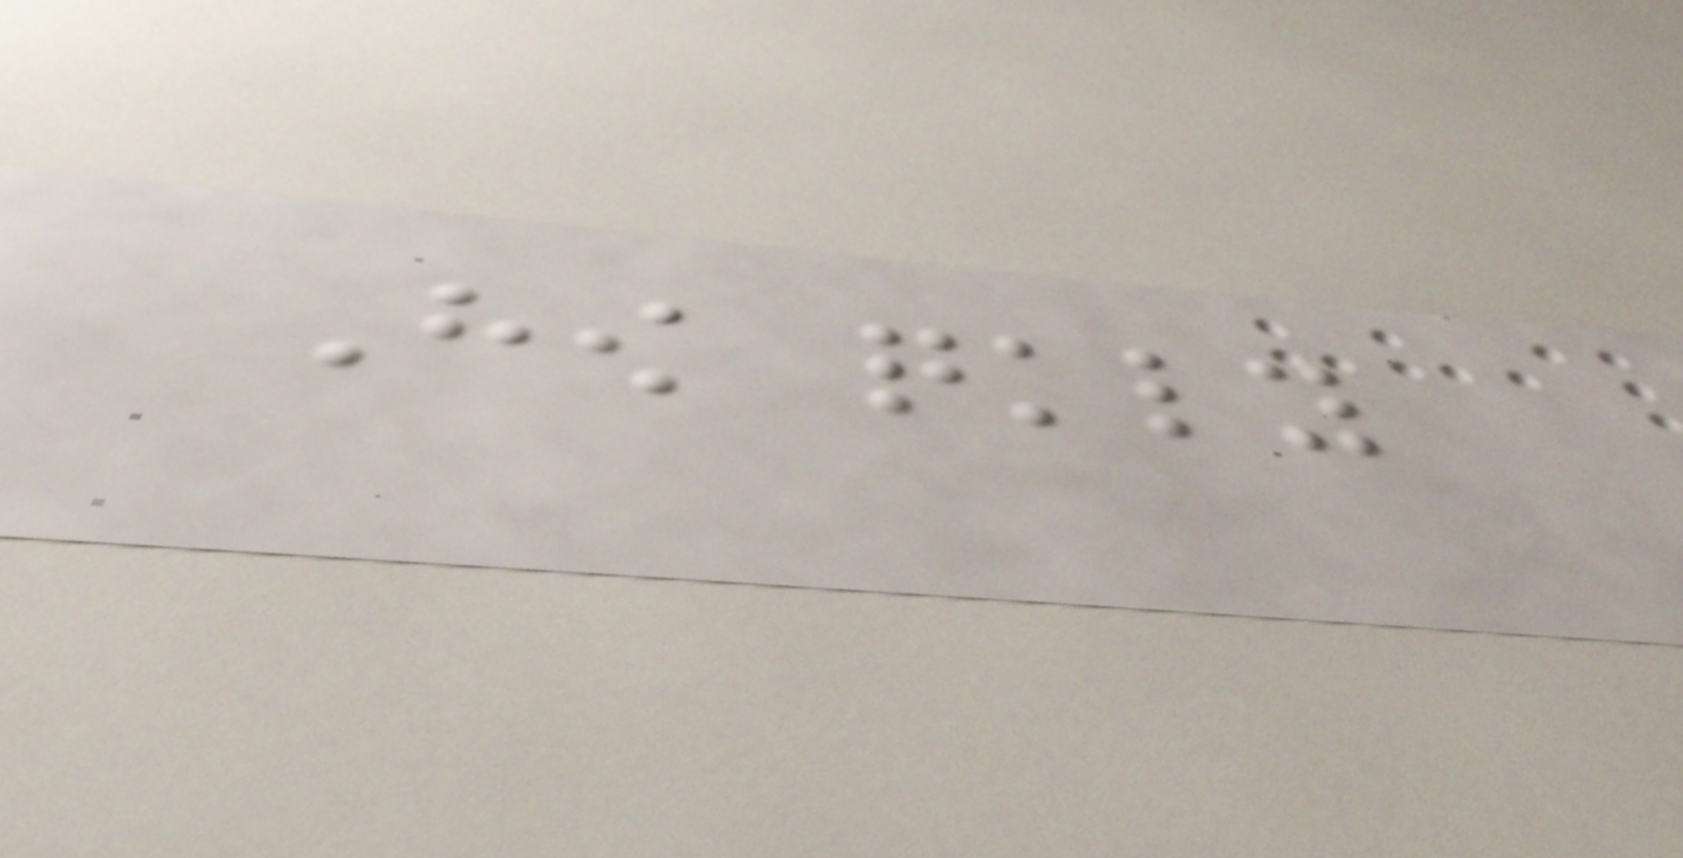How quickly
